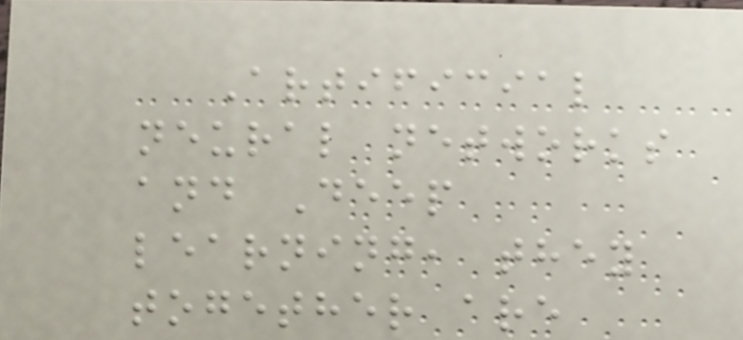Artificial
neural networks
and Deep
learning, they
together are
